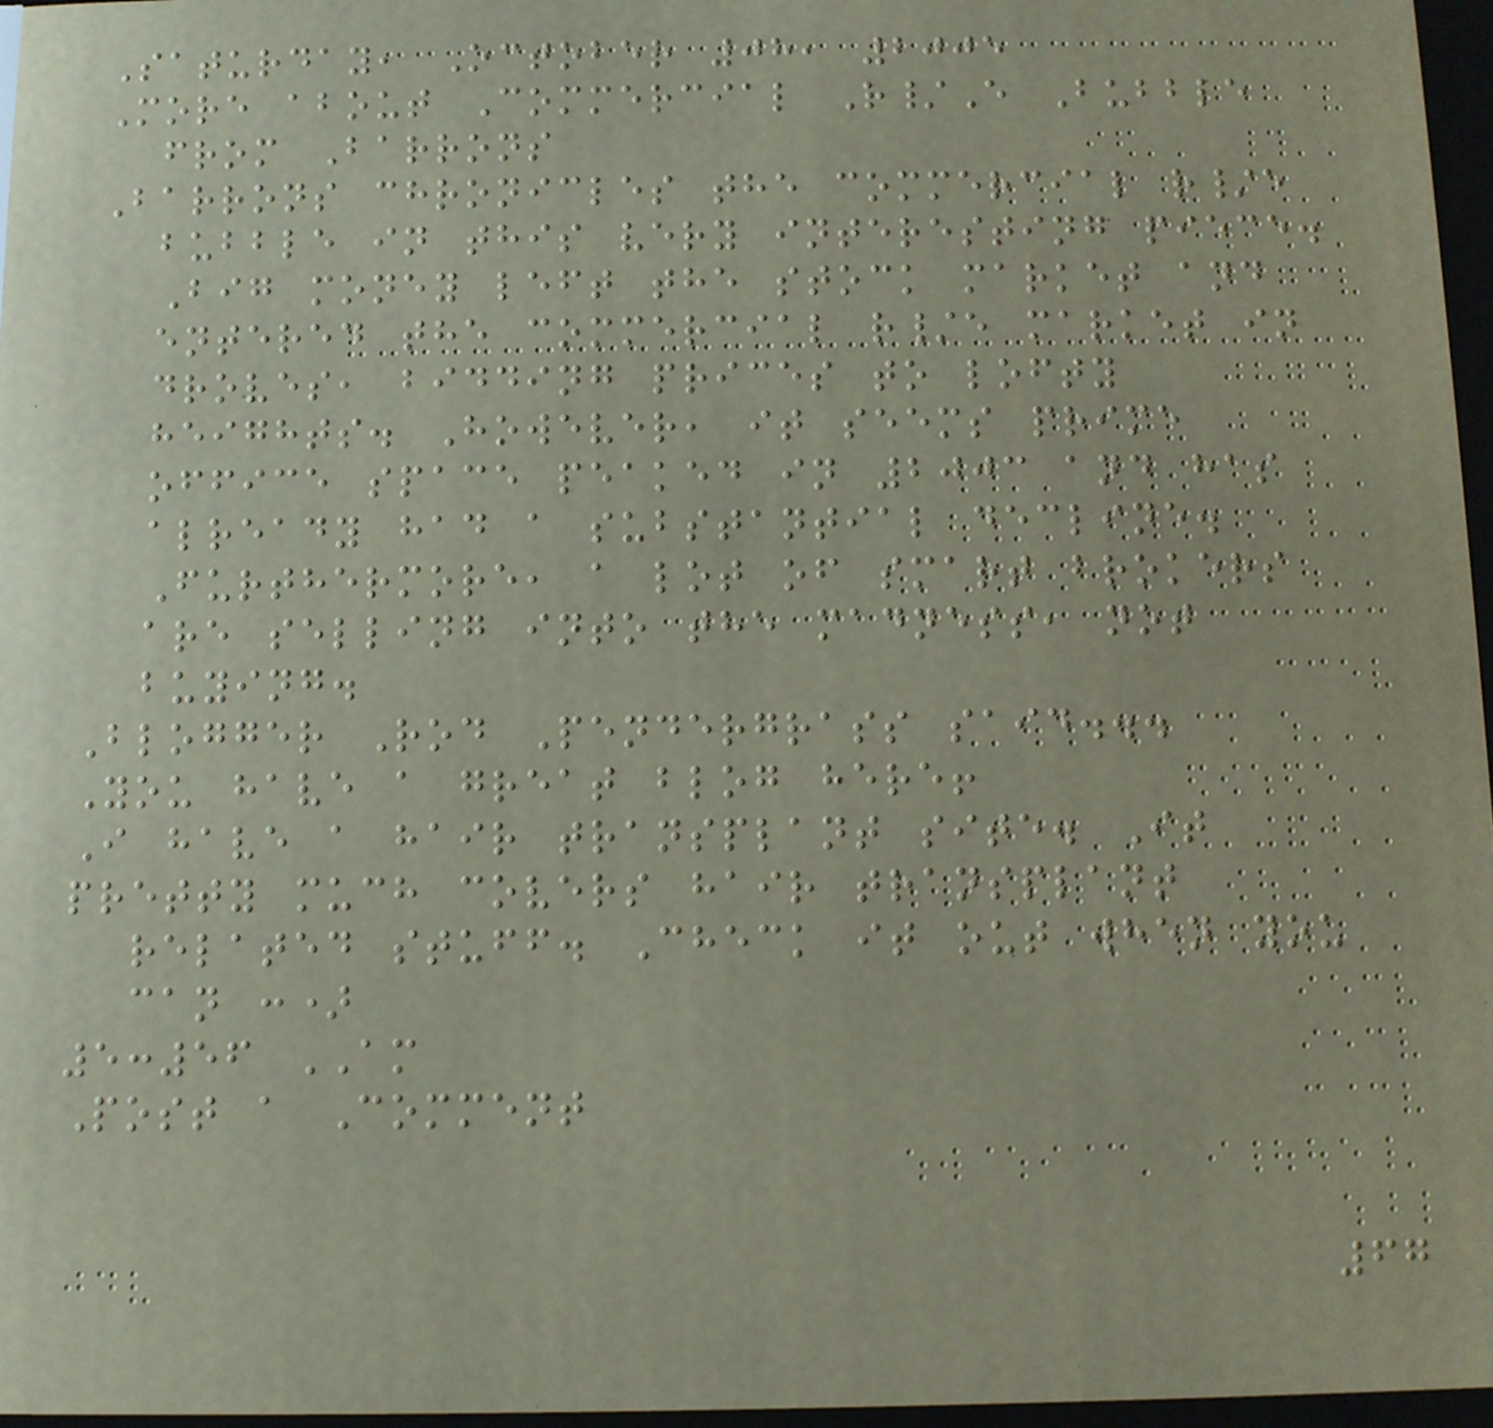Saturday, October 08, 2005
More about Commercial R/E Bubble
from Barrons
Barrons chronicles the commercial r/e
bubble in this very interesting piece.
Big money left the stock market and
entered the commercial r/e market in
droves, bidding prices to lofty
heights. However, it seems prime
office space peaked in 2003 and has
already had a substantial decline.
Furthermore, a lot of smart brokers
are selling into the madness, not
buying.
Blogger Rod Pendergrass said...
You have a great blog here!
I have a hair transplant site. It
pretty much covers hair transplant
related stuff. Check it out when you
can :)
5:56 AM
Post a Comment
67
